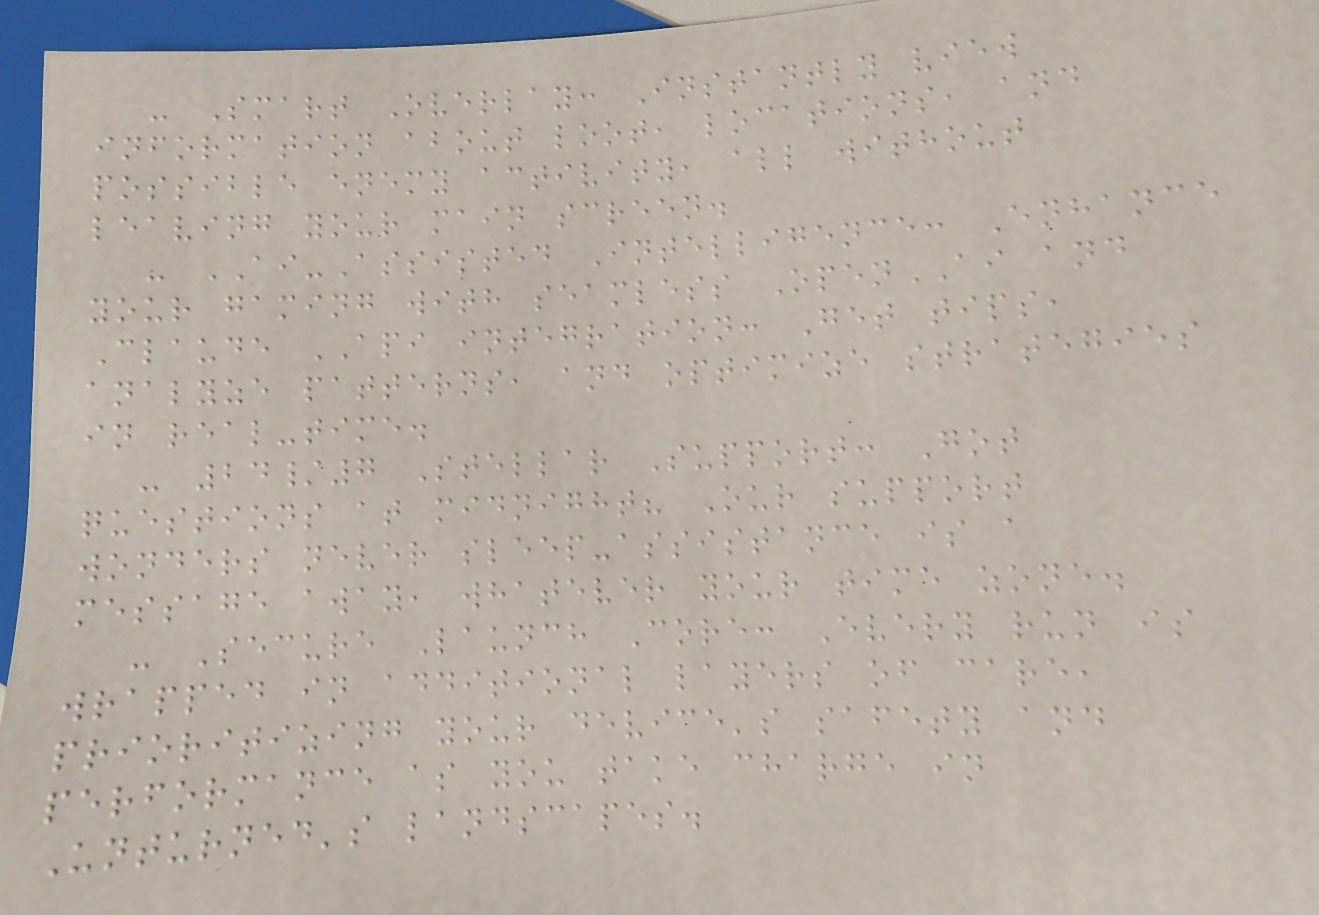- Smart Overlay: Instantly view
information about loot, locations, and
possible enemy activity, all without
leaving your main screen.
- AI-Assisted Intelligence: Enhance
your gaming with seamless OpenAI and
Claude API integration: Get tips,
analyze patterns, and optimize strategies
in real-time.
- 24/7 Stellar Support: Got
questions at midnight? Our support
wonders never sleep-assistance is a
message away, whatever your time zone.
- Secure Launch Core: Every run is
wrapped in additional layers of care,
prioritizing your device's safety and
performance as you take charge in
Unturned's landscapes.
